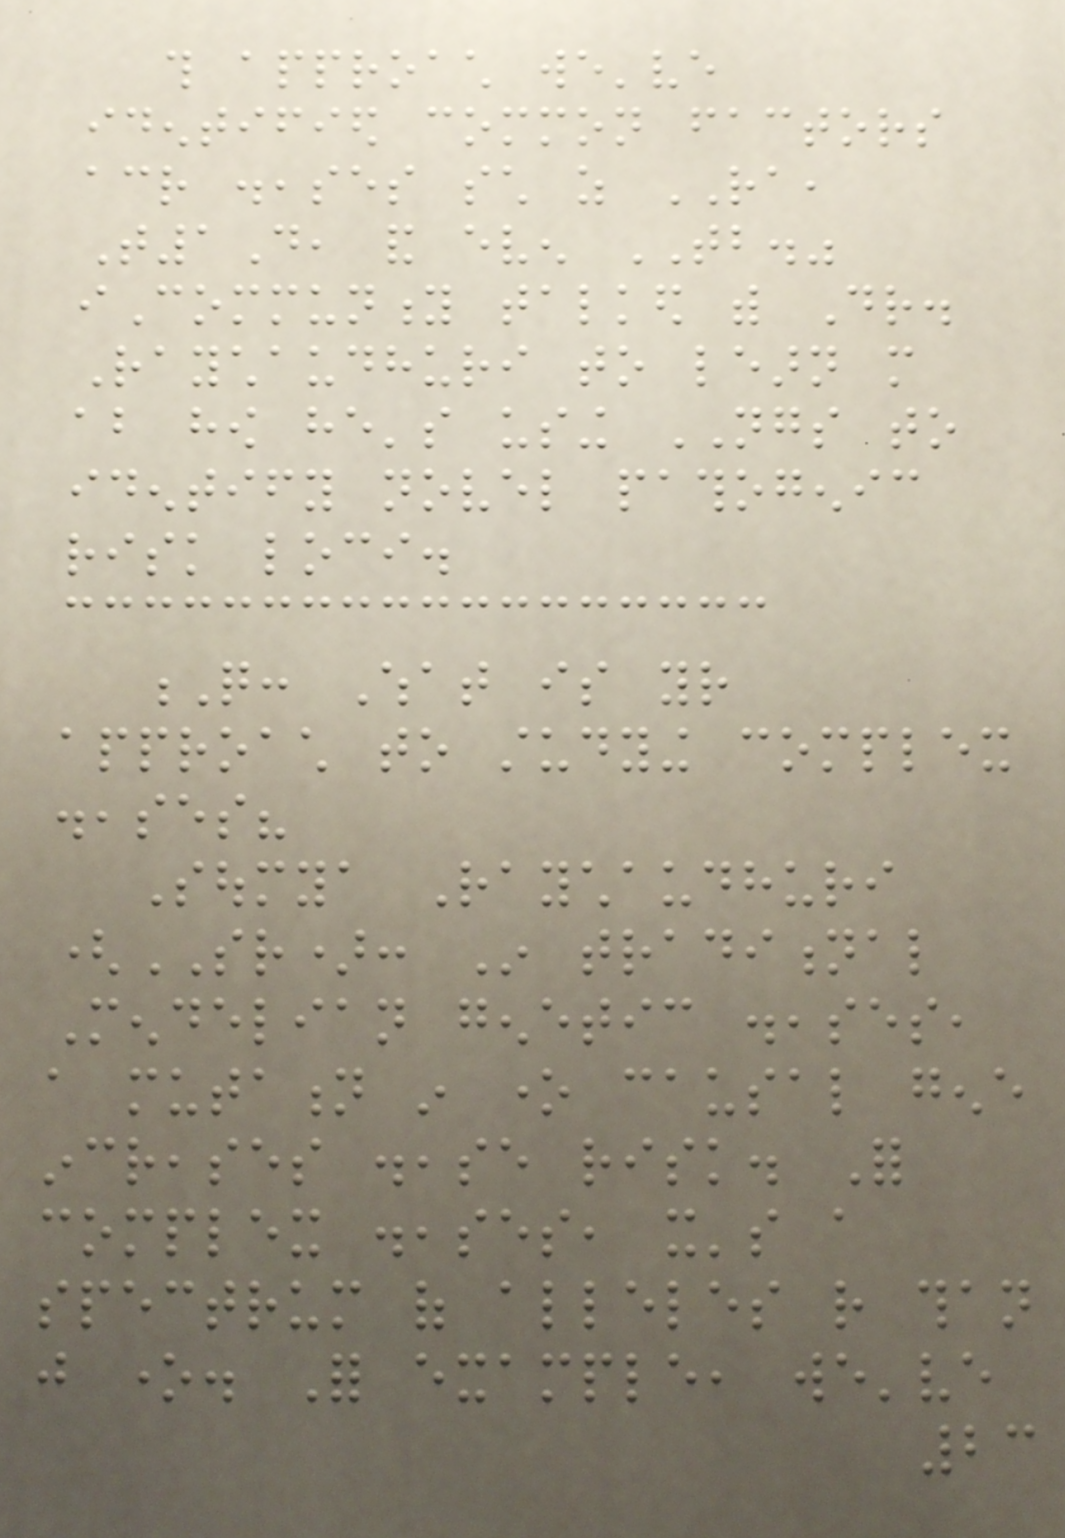this approach we've
identified common factors
across diseases such as RA,
T1D, and even TB."
iCommunity talked with Dr.
Raychaudhuri to learn more
about how he's using NGS to
identify novel pathogenic
risk loci.
Q: What is your
approach to studying complex
diseases?
Soumya Raychaudhuri
(SR): In traditional
Mendelian genetic diseases,
a mutation in one causal gene
increases disease risk. For
complex diseases, it's a
spectrum of alleles rather than
just one. For example, we've
23
